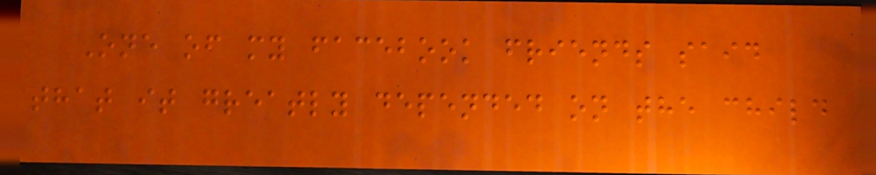One of my facebook friends said
that it greatly depended on the child
